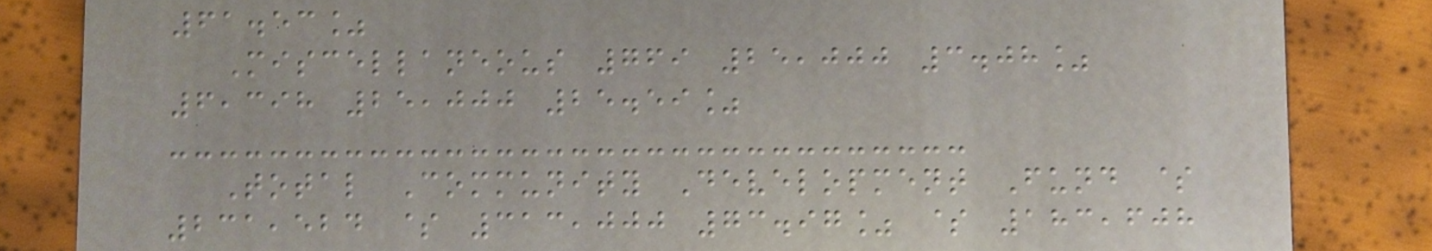61.53%
Miscellaneous 769 25,000 3.08%
6,398 25,000 25.59%
Total Community Development Fund $
231,524 $ 313,000 73.97% $ 183,608
